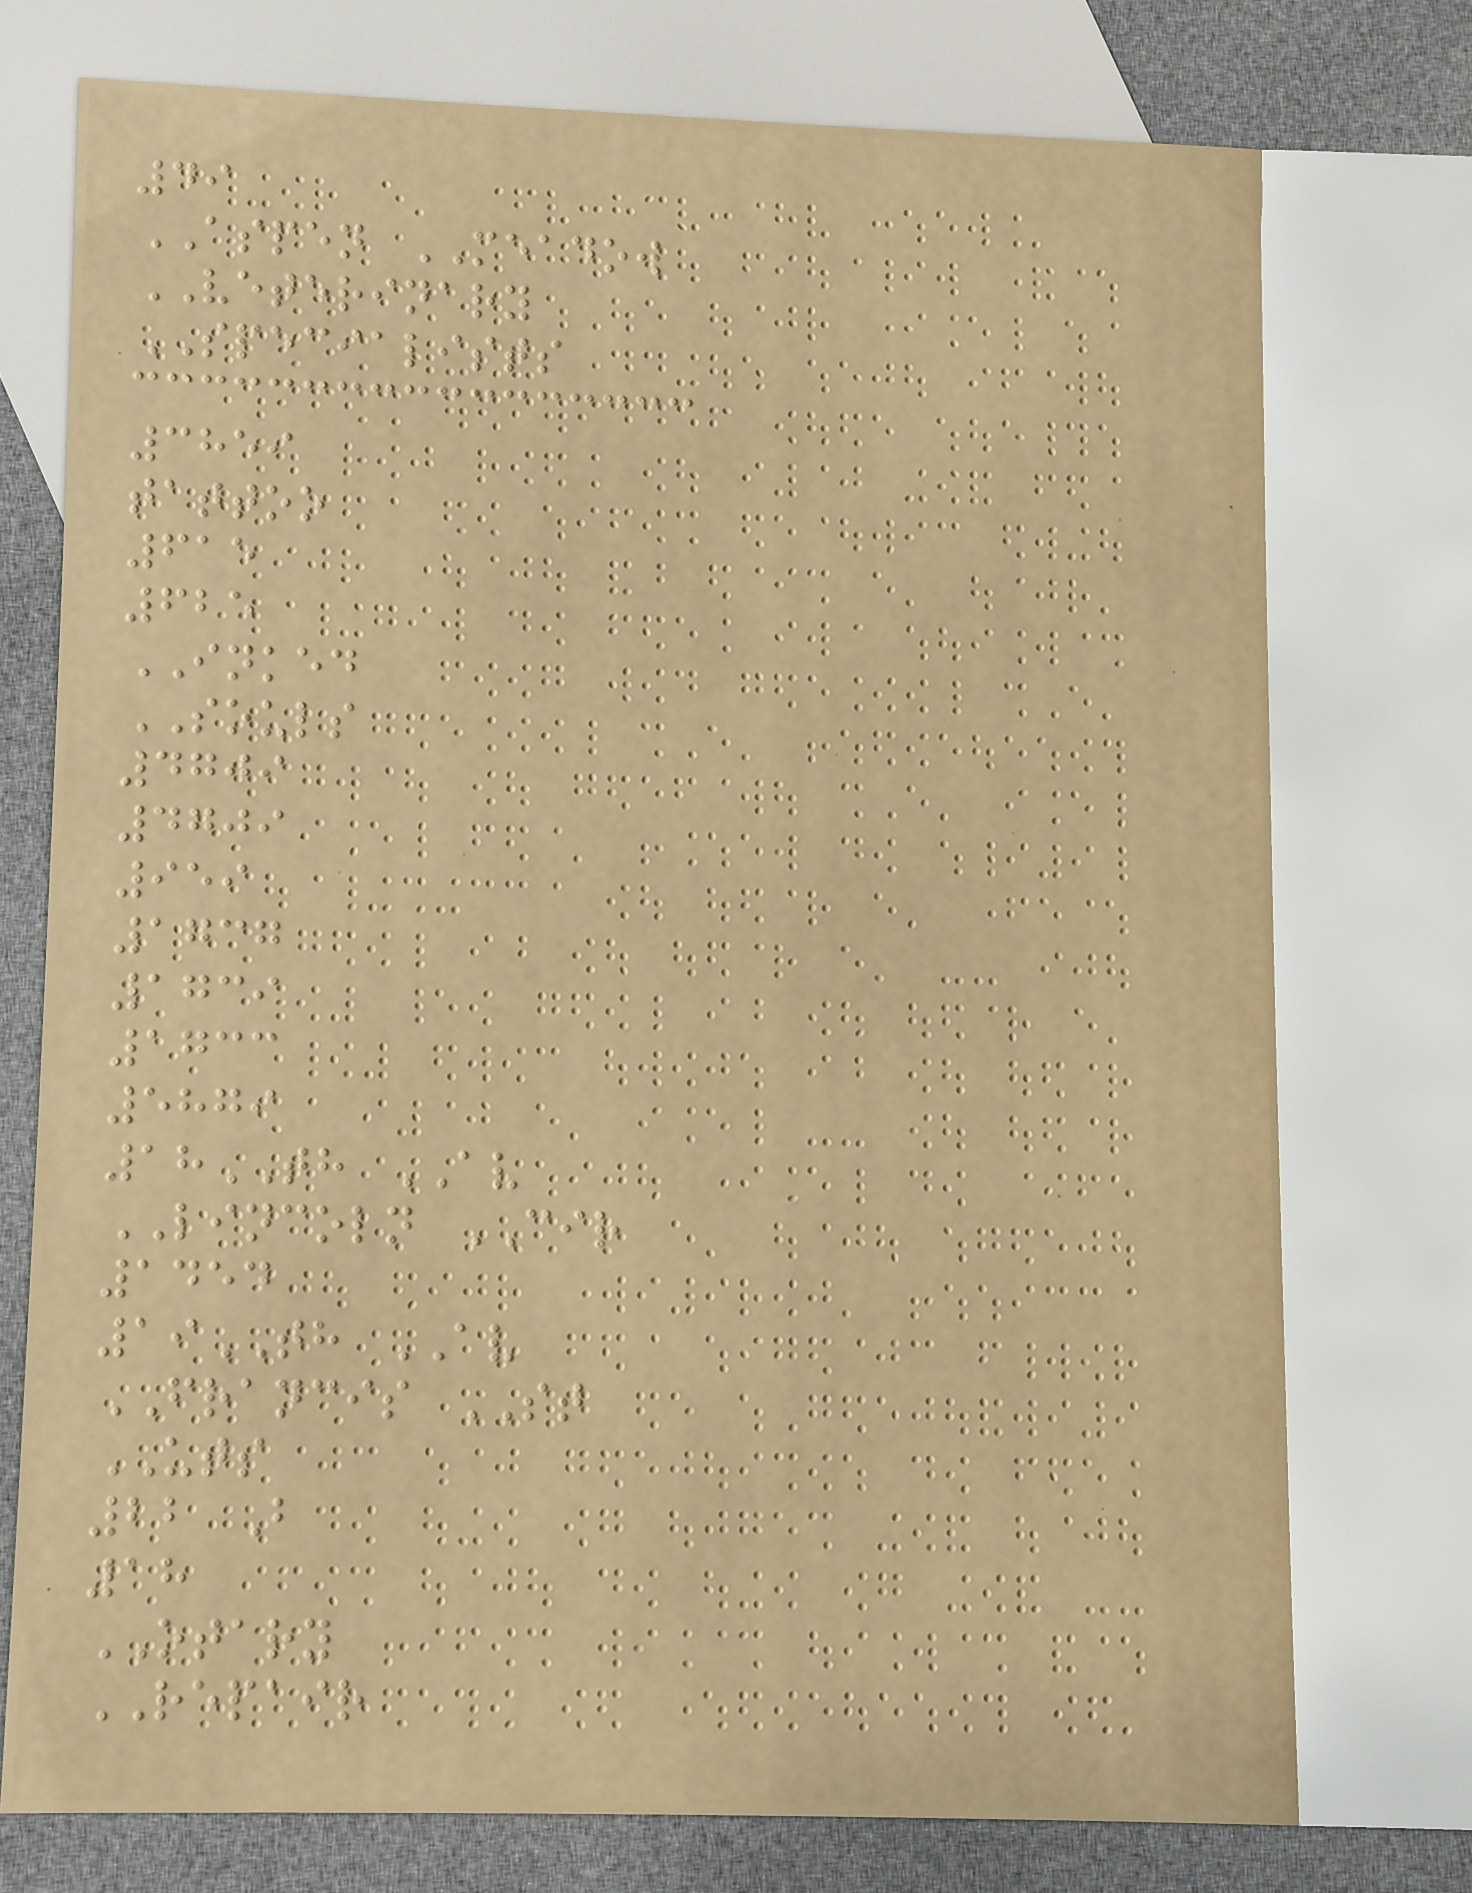49
ASPEN MEADOW
VETERINARY
SPECIALISTS
3859
tattoo
615
625
INKED
SOULS
4709
4709
959
1737
1739
1733
5879
18TH AV
LINCOLN CIR
1454
19TH AV
FRANCIS ST
UTS
22 B
18
OTARY
REPAIR
